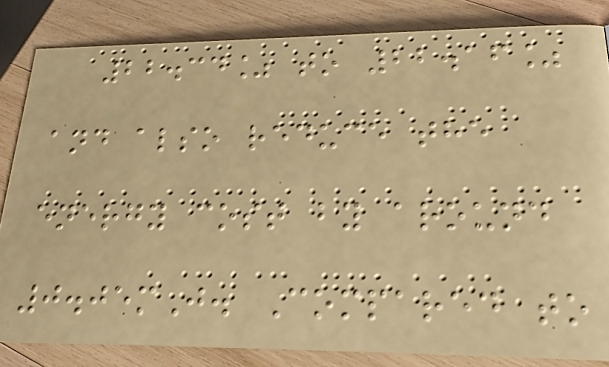22.34% to 22.16%
and also reduce the
energy cost by around
0.05mJ. Compared to
